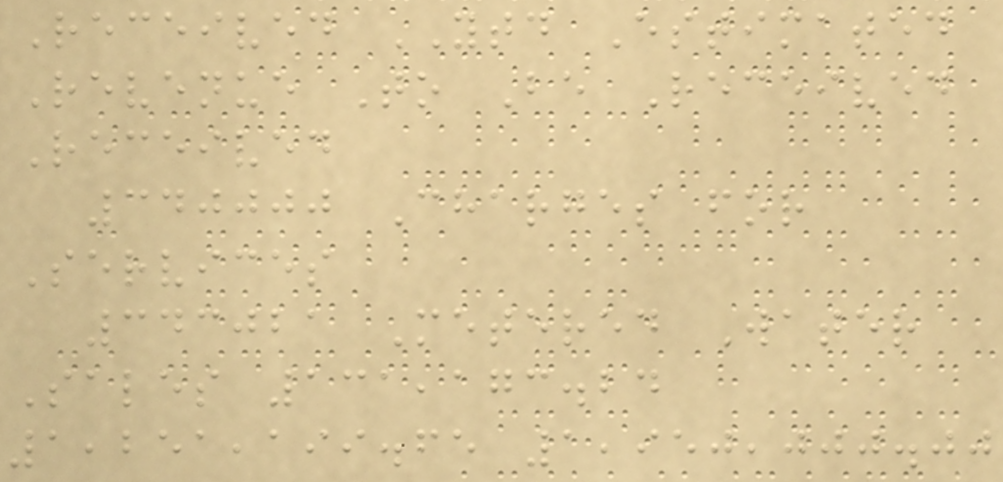Received YTD Estimated
Revenue To Be Received
Received
340000 Charges for
Services
343021 Metered Water
Sales 131,173.24
1,251,199.65 1,950,000.00
